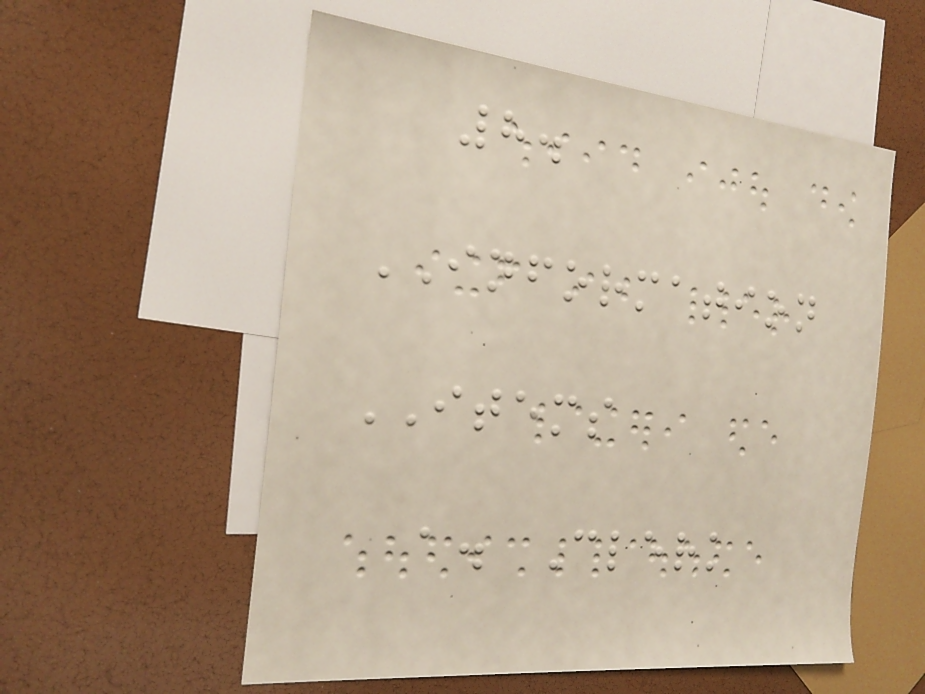8.
INFORMATION
ITEMS
a. Clerk
